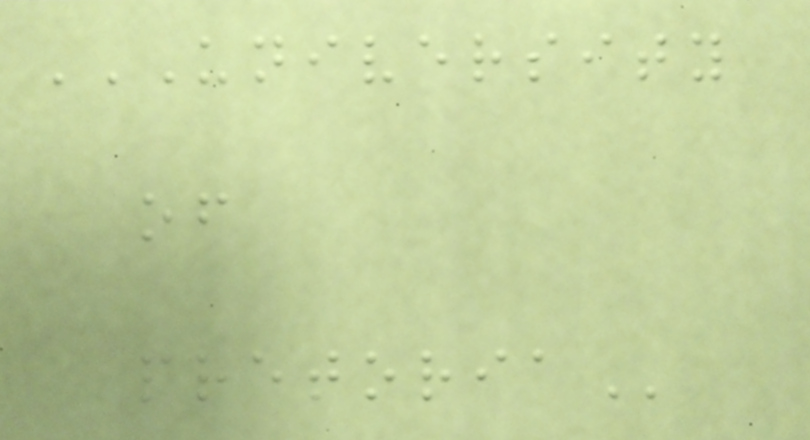UNIVERSITY
OF
PRETORIA
